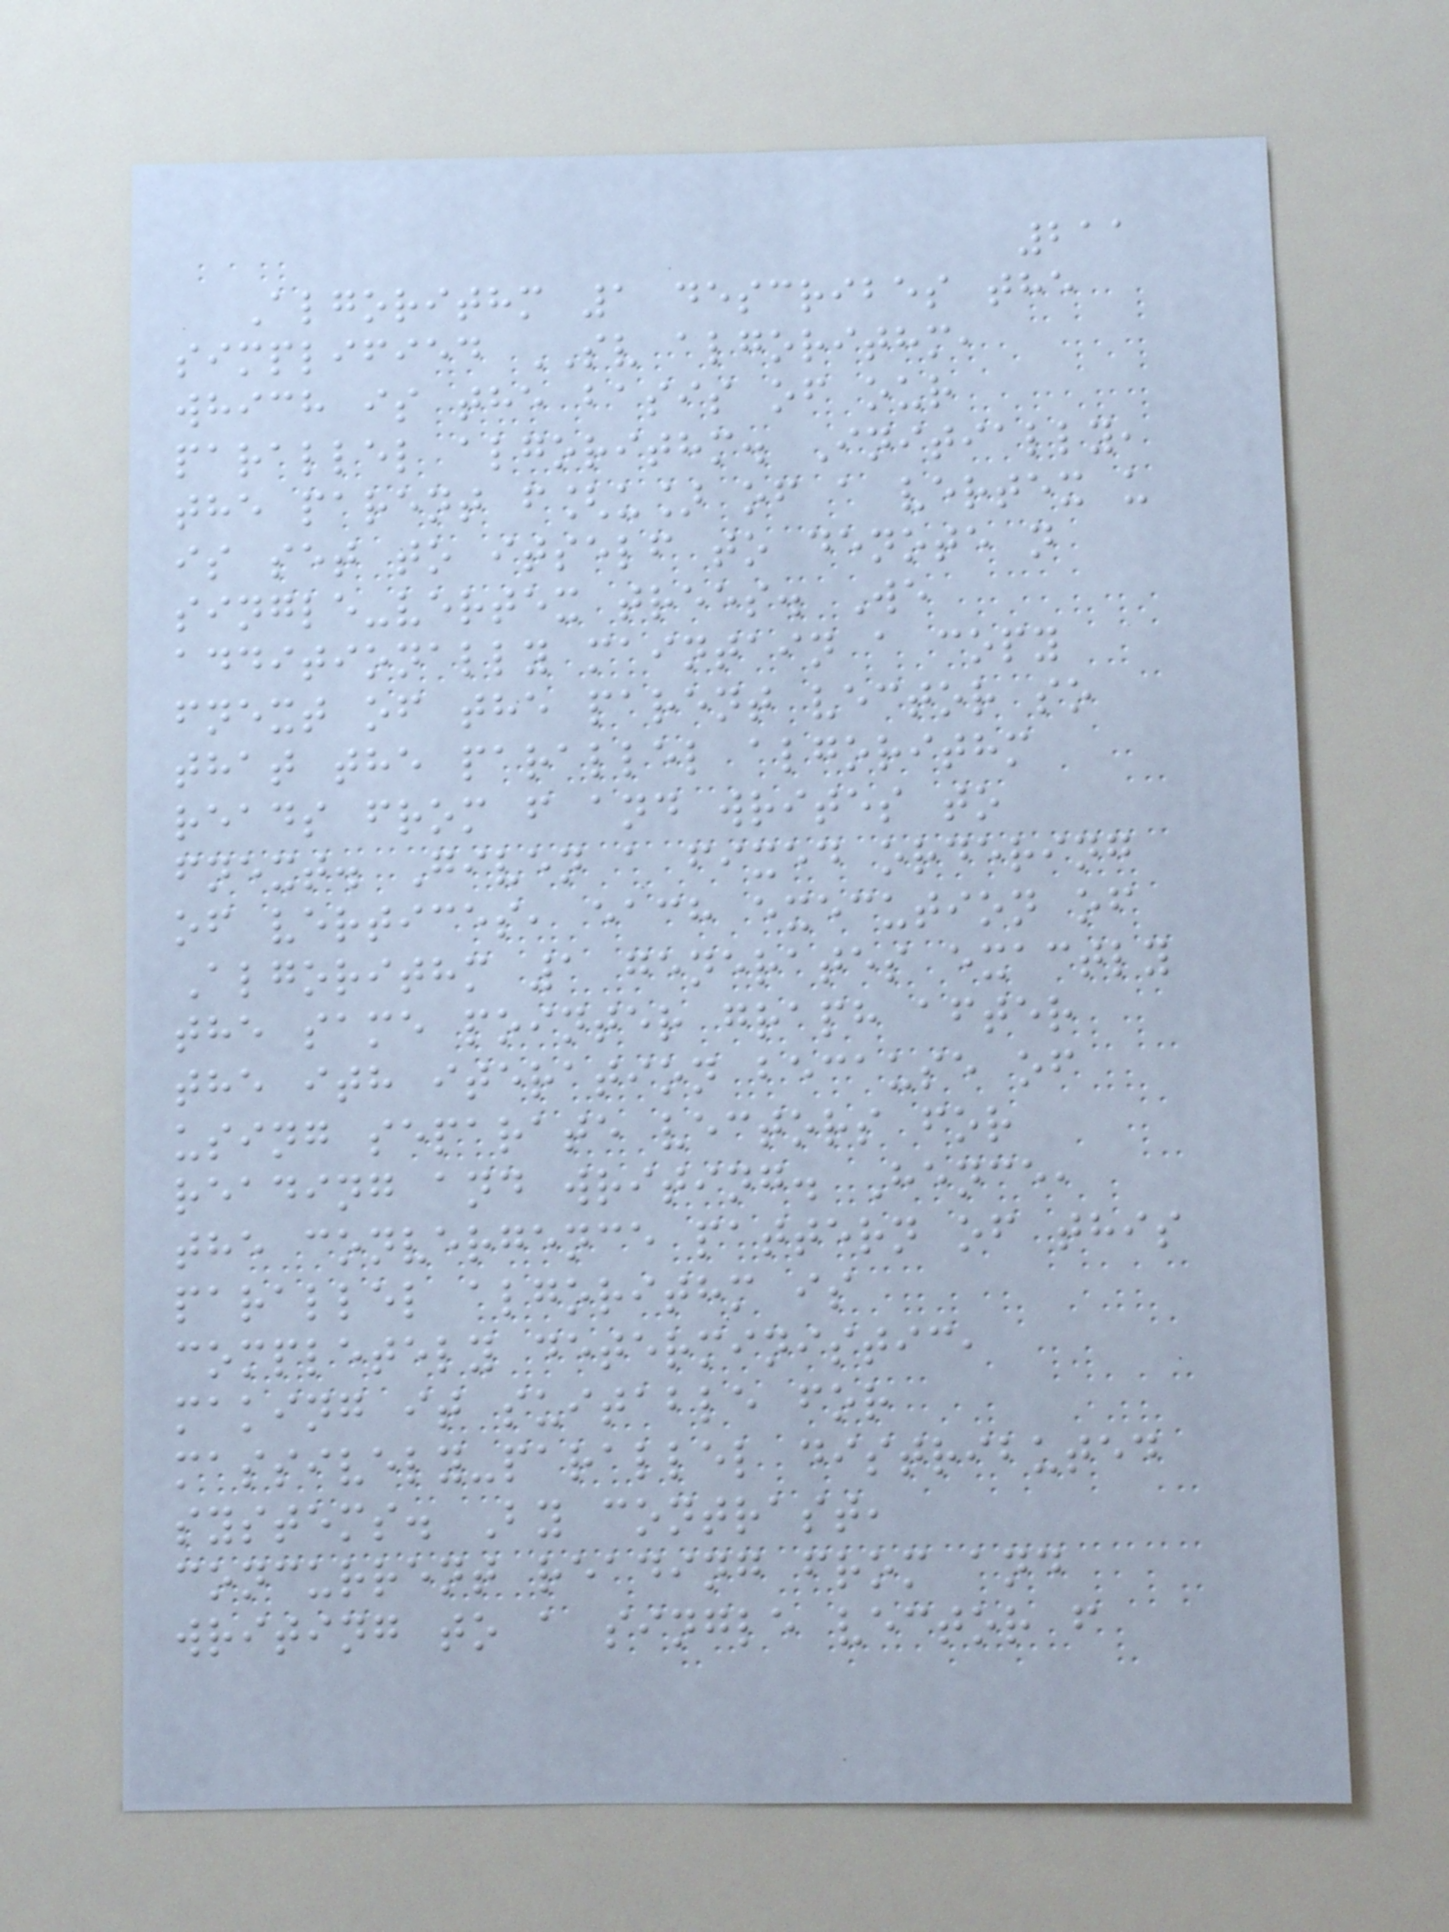211
Algorithm 1 describes the
simplified SV algorithm,
which is the basis of our
parallel algorithm. Initially,
the parent f[u] of a vertex u
is set to itself to denote n
single-vertex trees. We
additionally maintain a copy
fnext of the parent vector so
that the parallel algorithm
reads from f and writes to
fnext. Given a fixed ordering
of vertices, each execution of
Algorithm 1 generates exactly
the same pointer graph after
the ith iteration because of
using separate vectors for
reading and writing. Hence,
the convergence pattern of this
parallel algorithm is
completely deterministic,
making it suitable for
massively-parallel distributed
systems. By contrast,
concurrent reading from and
writing to a single vector f
